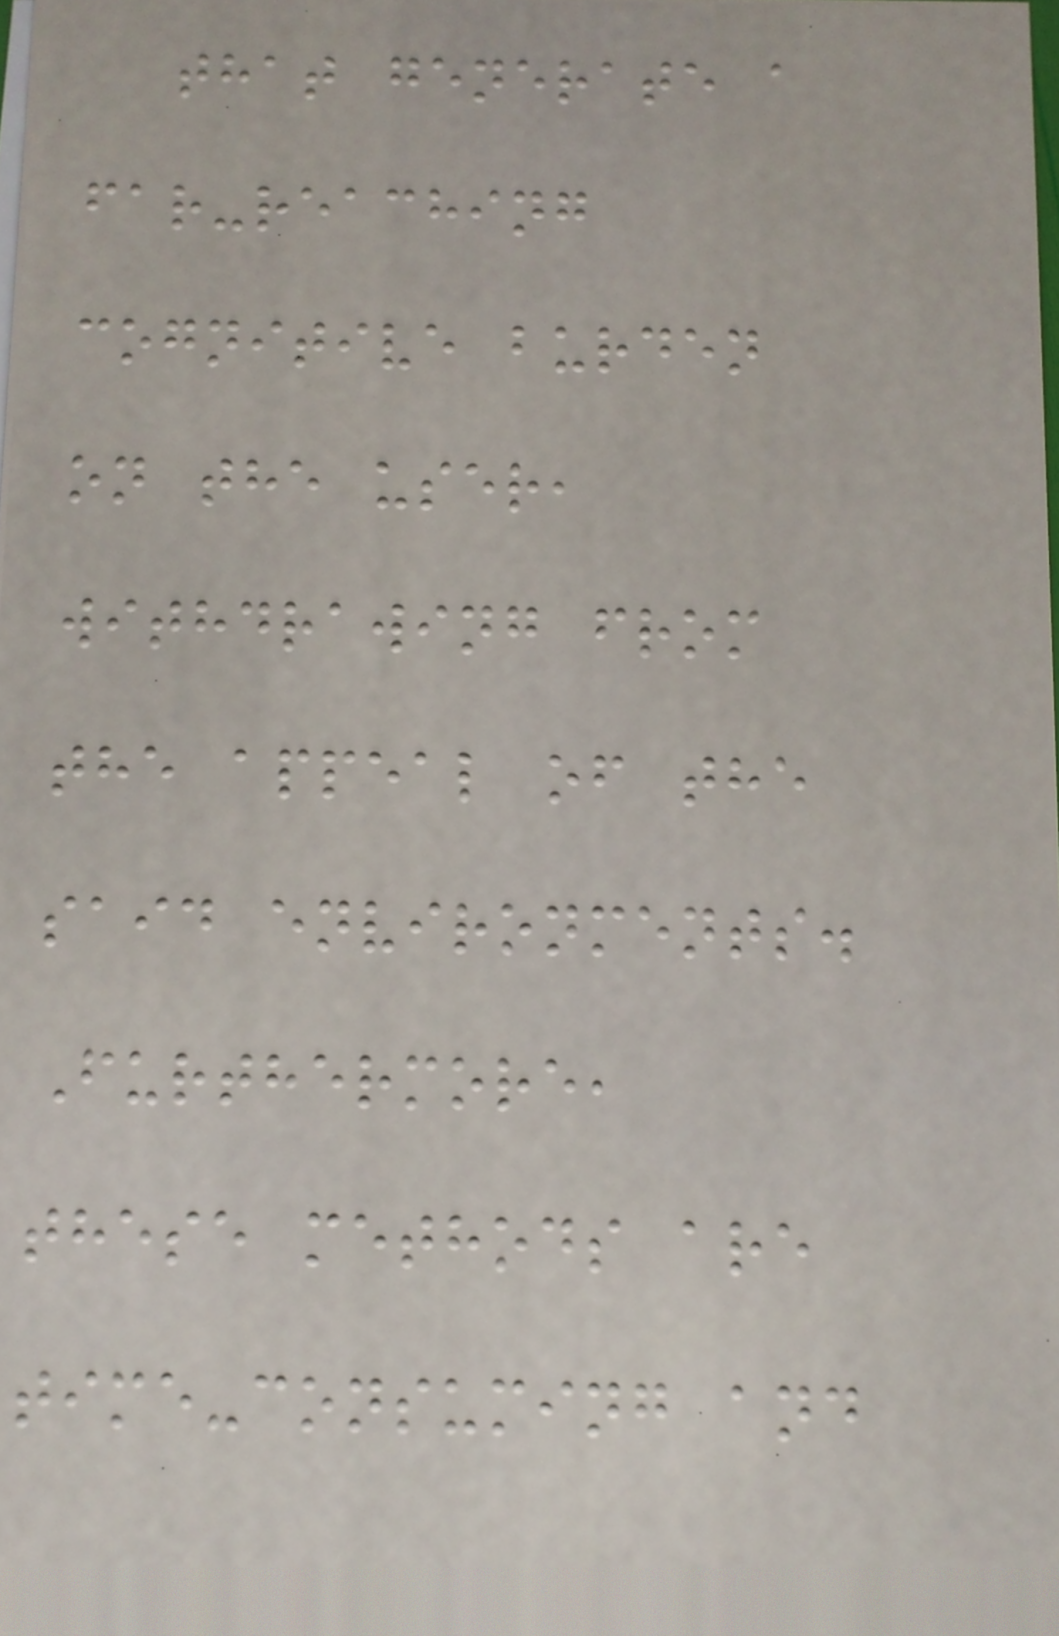that generate a
far-reaching
cognitive burden
on the user,
withdrawing from
the appeal of the
said environments.
Furthermore,
these methods are
time-consuming and
